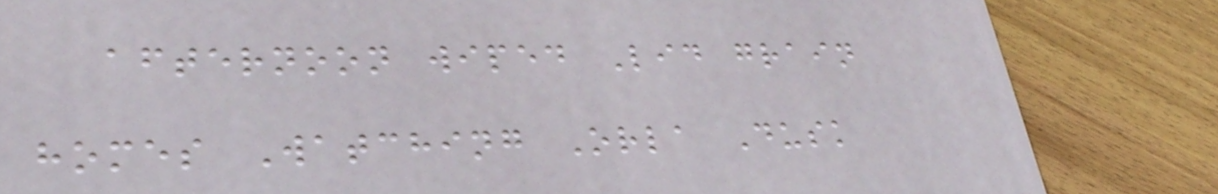afternoon wiped Lid grain
homes Watching Orla Dusk
